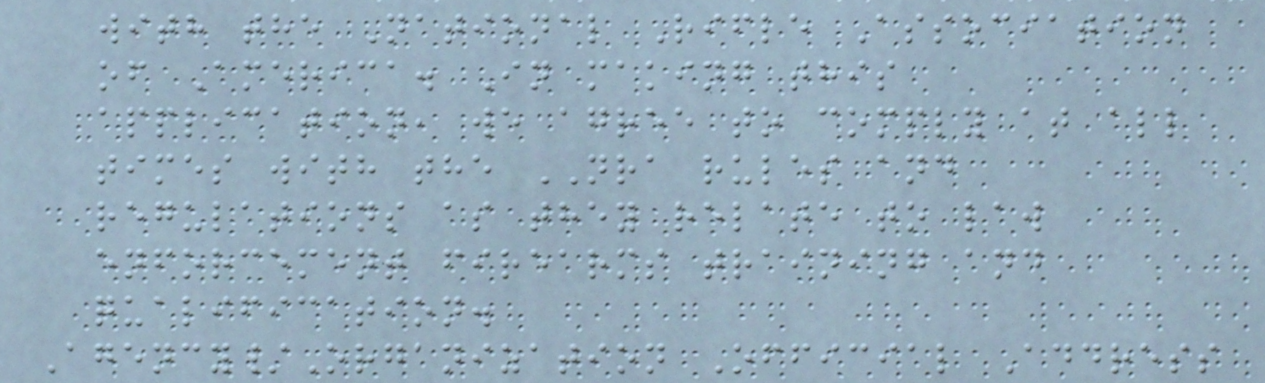with the National Rifle Association
of America. In making this
application, we agree to comply at all
times with the NRA rules and
regulations as they relate to law
enforcement firearms training and
qualification.
Agency/Organization Official Address
